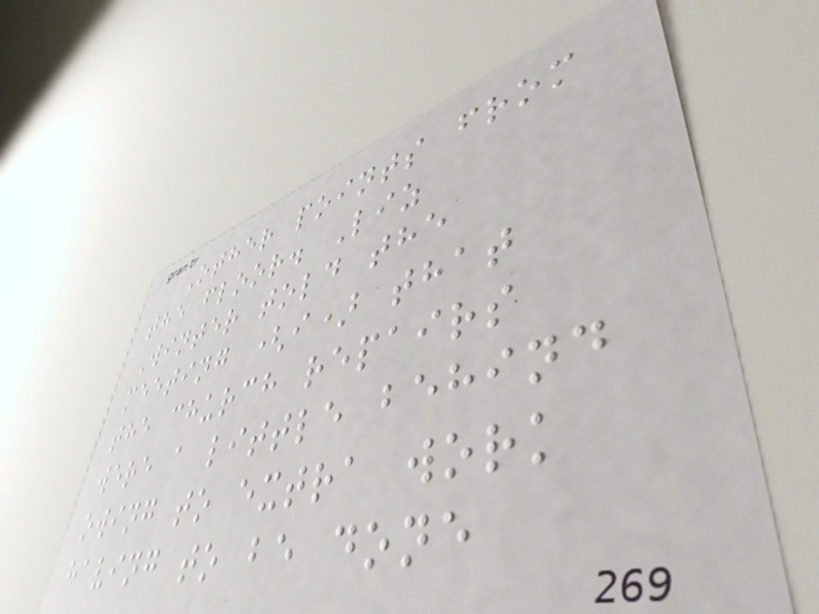Other points from
the floor. Liz
Winter told the
meeting (i) that
the church repairs
were a little behind
owing to extra work
having to be done
